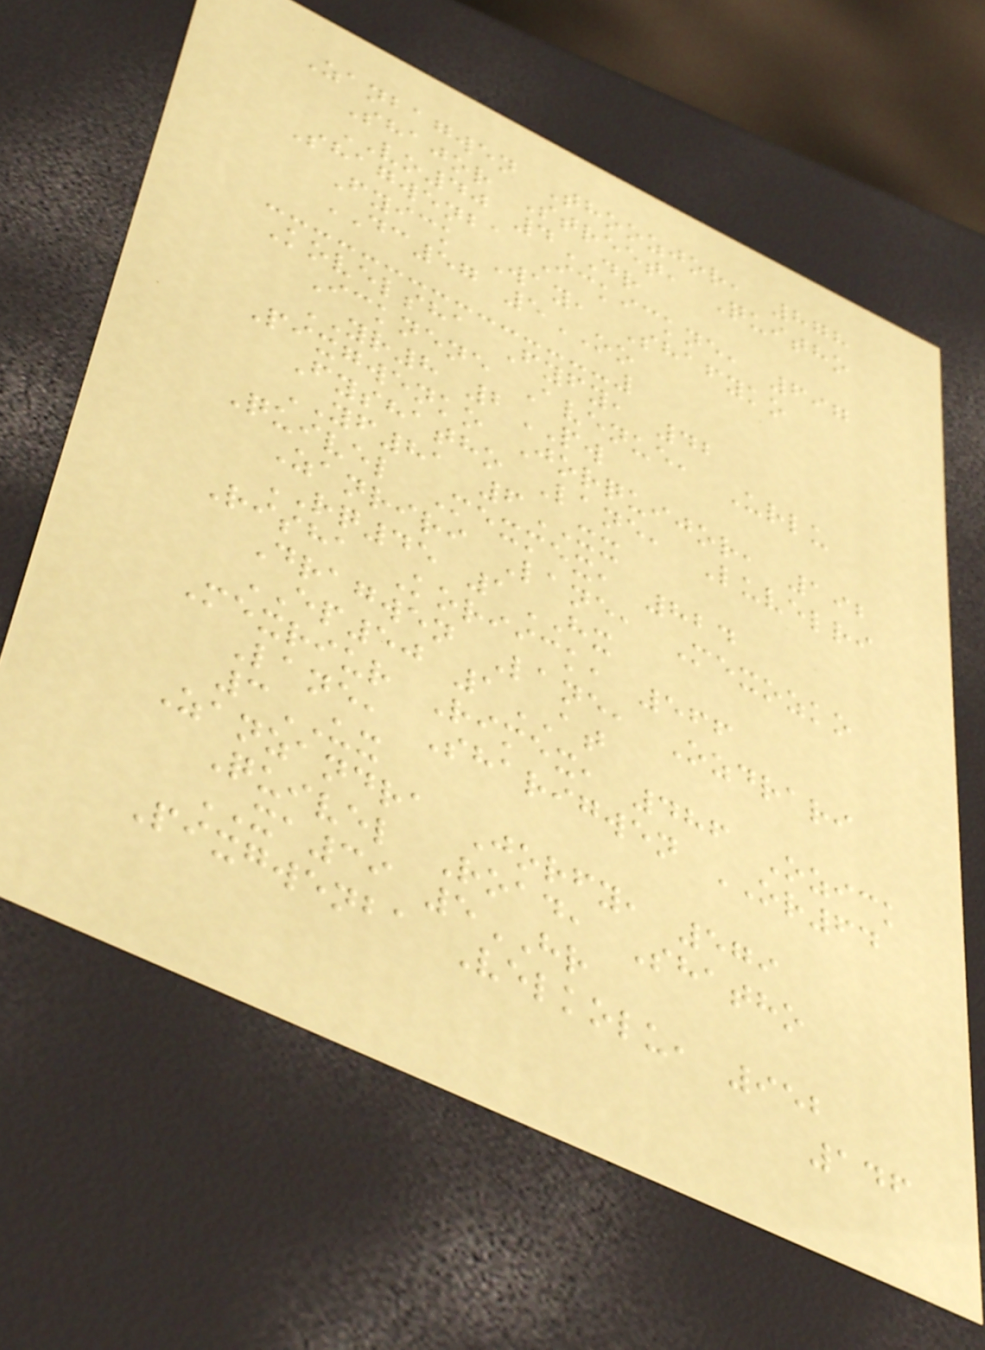Zanbagwen Thoozjor, 878
Shajor Street, Quitho
VO40 4DR
Shagwenba Ickickne, 697
Fyick Way, Shafyko
DC57 5OO
Kovelsha Fyfy, 42
Icknene Avenue, Urlu
YR8 2PW
Pixgwenko Jorquijor, 192
Fyshatho Lane, Luvelri
YF81 6XX
Quivel Mexmex, 824
Zanriri Lane, Mexozko
RQ45 1HX
Risha Koriick, 566
Dragwen Lane, Ozdrari
EP50 1AT
Mexriur Rimex, 486 Ozick
Lane, Sharigwen OR64
3UX
Zanzandra Jorfy, 579
Quivel Road, Shatho
XA39 5HR
Pixgwenba Velkolu, 952
146
